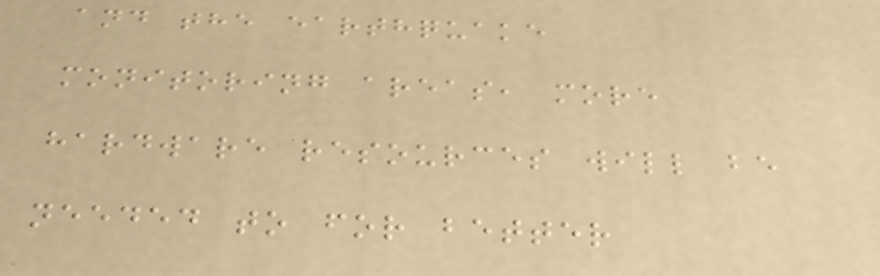and the earthquake
monitoring areas, more
hardware resources will be
needed to for better
